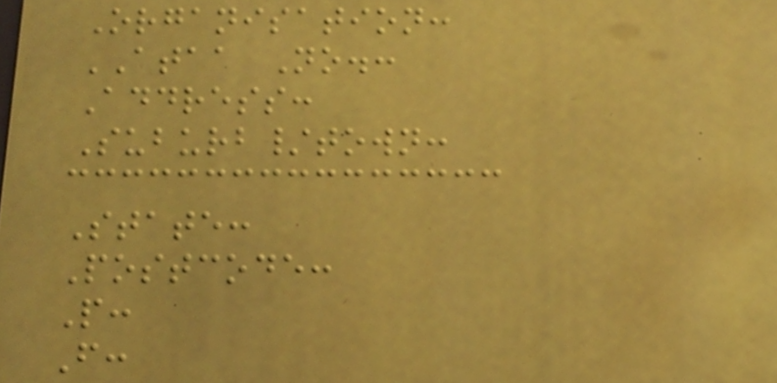Organisation:
ATAA No.:
Address:
Suburb/town:
State:
Postcode:
P:
F:
